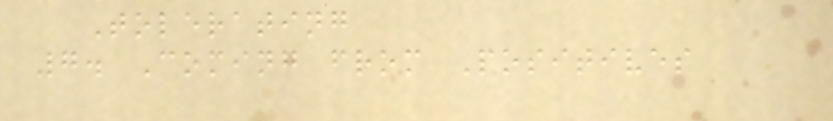Tolerating
7. Coming from Positives
